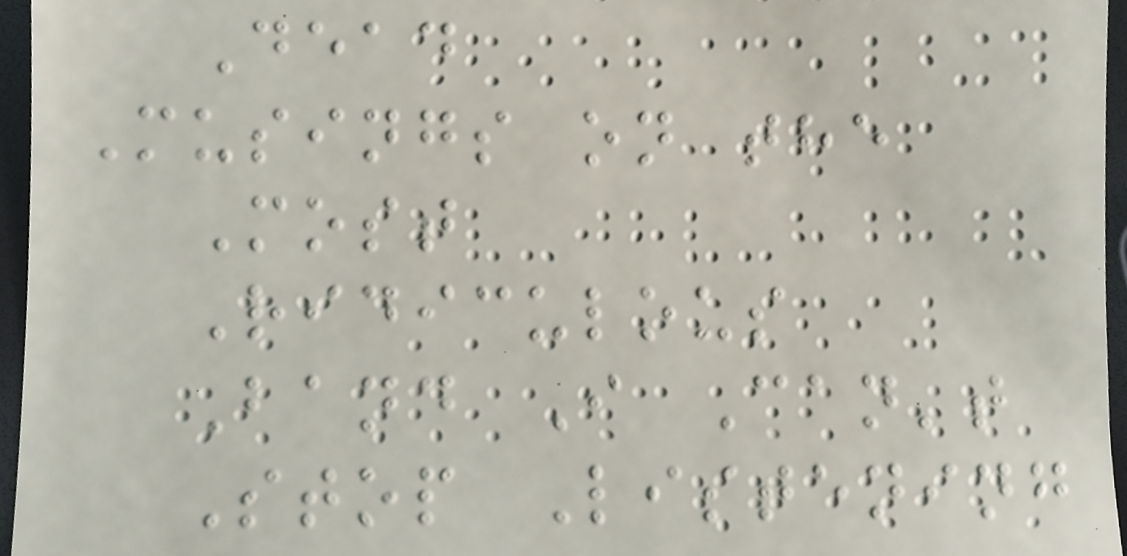Dead
Musings on the
Most
Ridiculous
Band I Can't
Stop Listening
